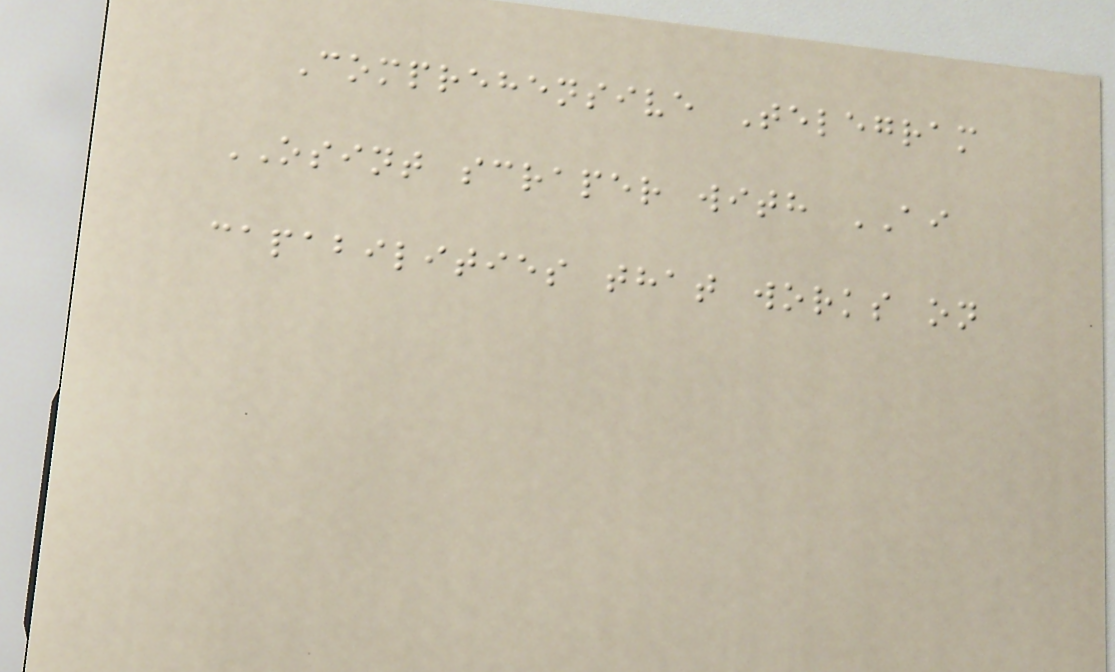Comprehensive Telegram
OSINT scraper with AI
capabilities that works on
